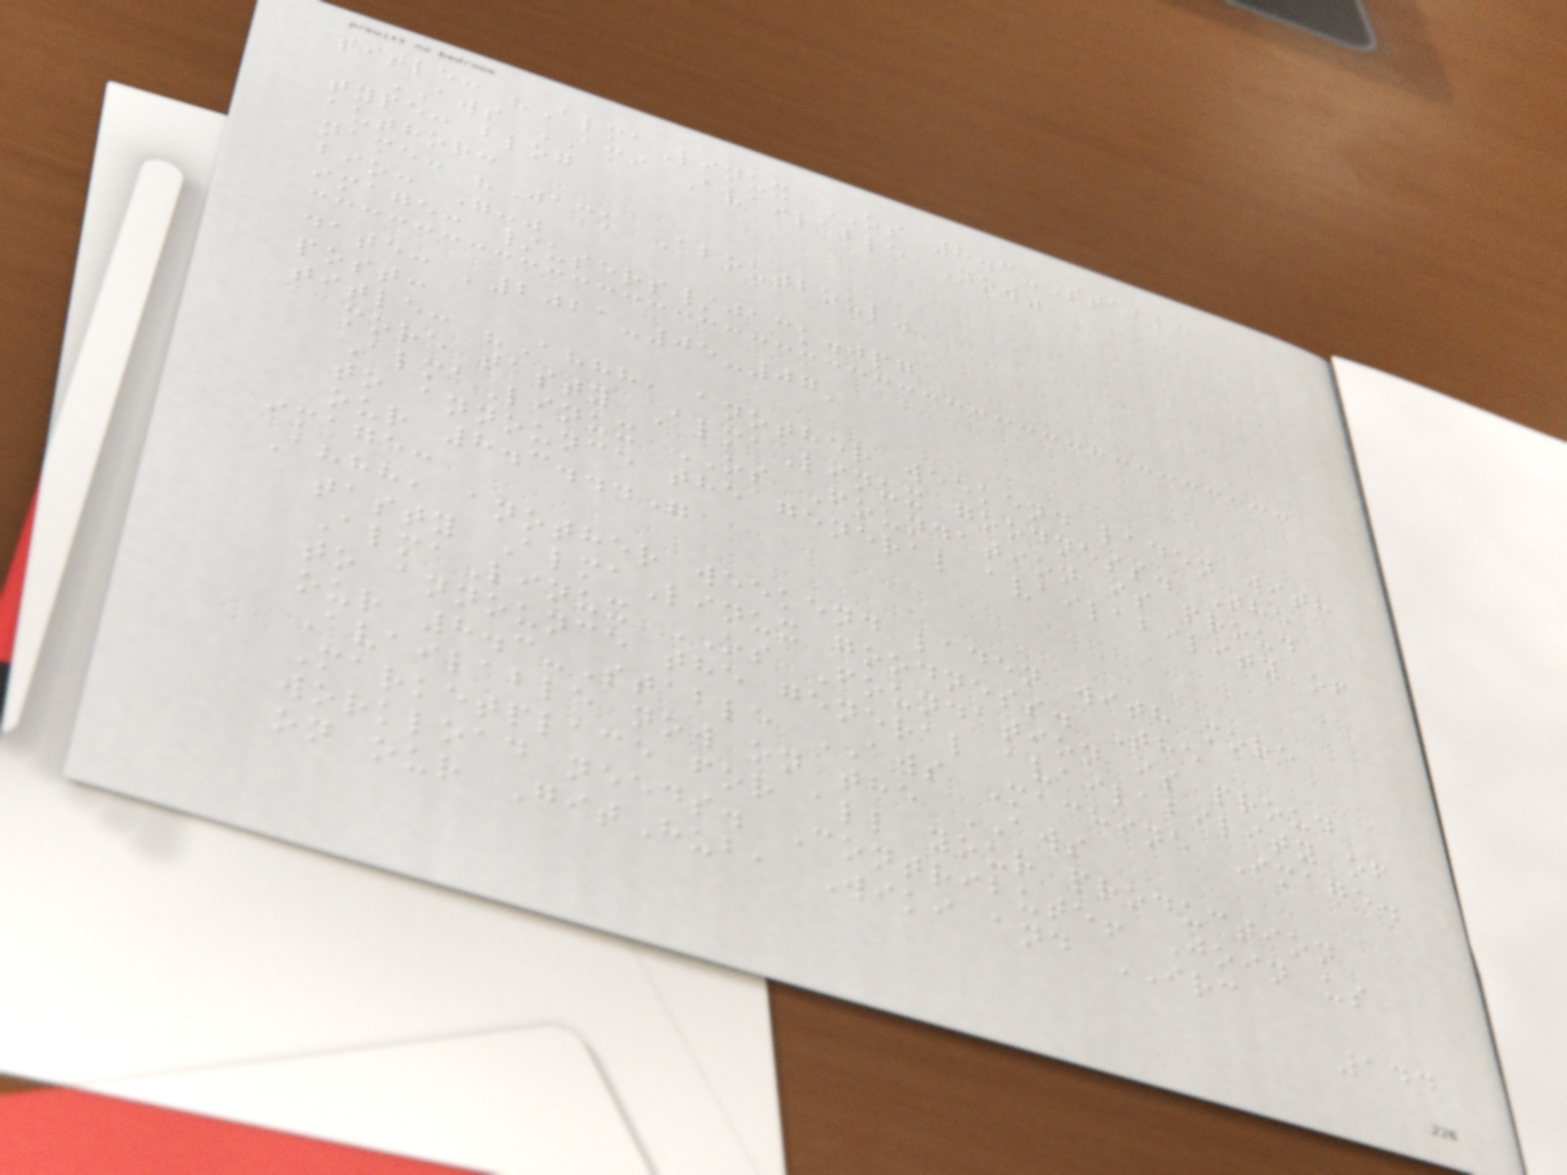title: "AlmaLinux OS 8.3-Stable
AWS AMI Available Now"
type: blog
author:
name: "Jack Aboutboul"
bio: "-"
image: /users/jack.jpg
date: '2021-05-07'
post:
title: "Ahhh, another weekend laden with
more tasty AlmaLinux goodness. The
AlmaLinux OS Foundation is proud
to announce the general availability of
our 8.3..."
image:
Ahhh, another weekend laden with more
tasty AlmaLinux goodness. The
AlmaLinux OS Foundation is proud
to announce the general availability of
our 8.3-Stable AWS Machine Image.
Available now on the AWS
Marketplace for all your production
workload needs. Contribute! Join us
on our GitHub, Wiki and IRC
144
